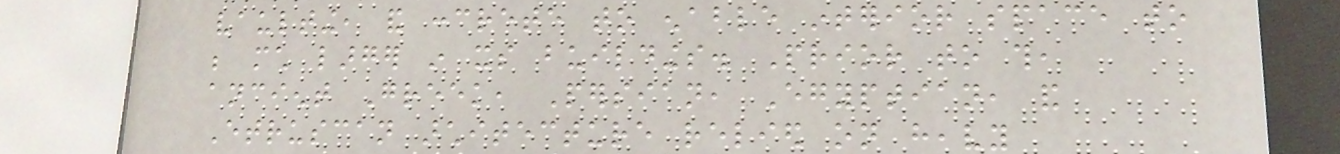vaulting, and concrete to enable interior space to
be much larger in its buildings. Prior to this,
ancient Greek, Persian, Egyptian, and
Etruscan architecture relied on heavy
